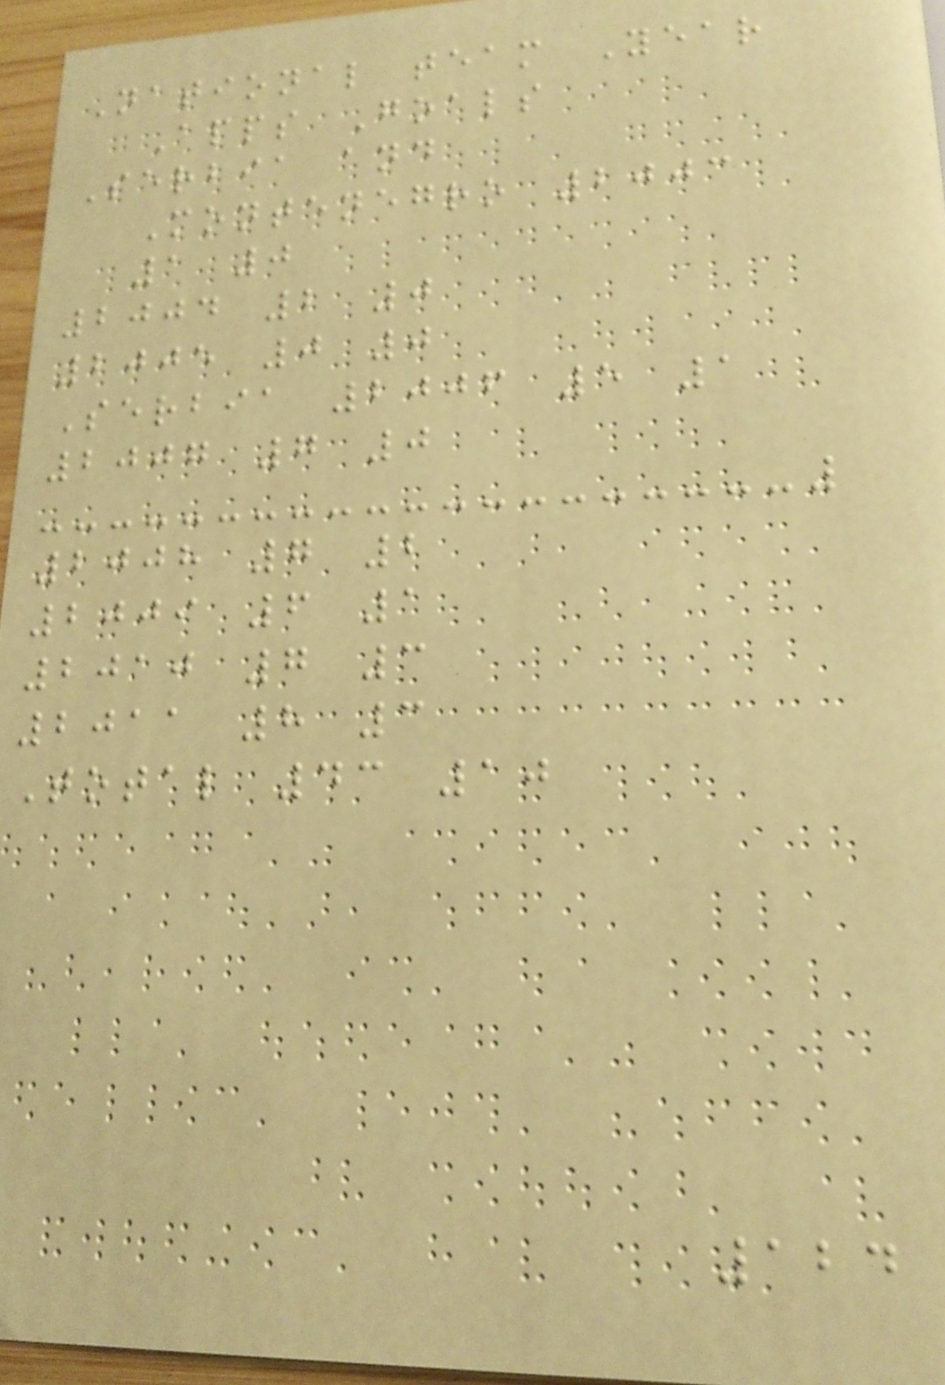National team Year
Apps Goals
Serbia and
Montenegro 2003
1 0
2004 2 0
2005 0 0
Serbia 2006 5 1
2007 7 0
2008 7 2
2009 6 1
2010 7 3
2011 8 3
Total 43 10
124
